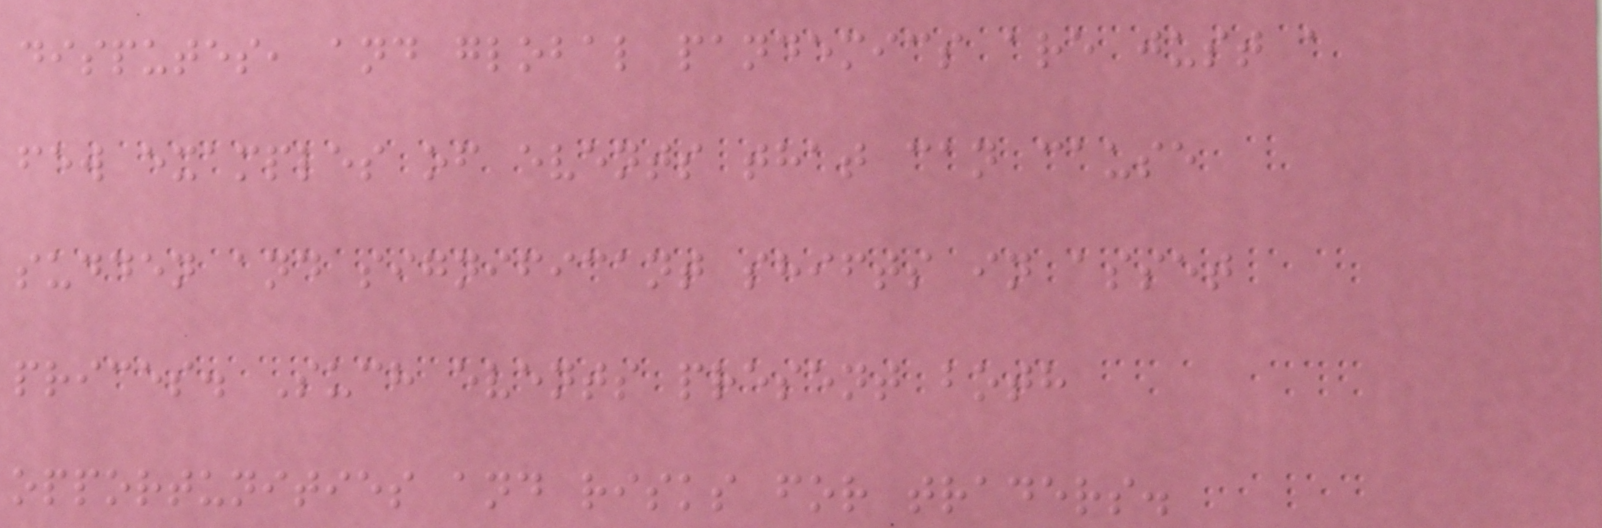disputes, and global pandemics are just a
few examples of events that can cause
sudden and significant shifts in asset
prices. Such events present both
opportunities and risks for traders.
